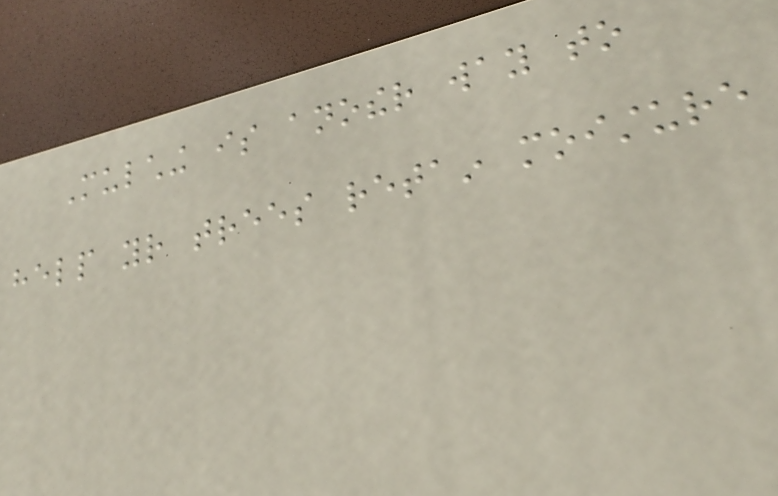Mulching is another way to
help your trees retain moisture
